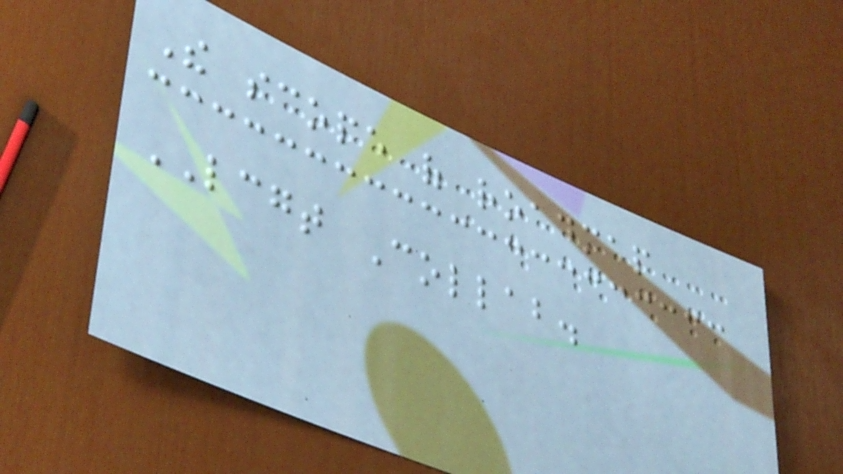The scope of roadmap
LCGT Collab.
